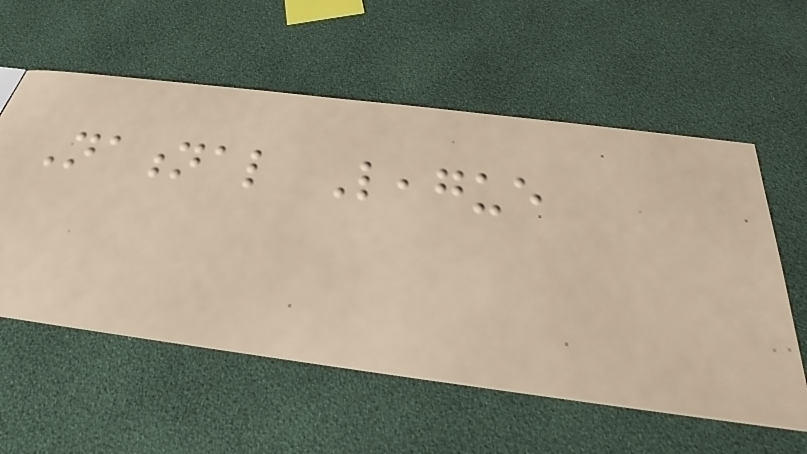National League
